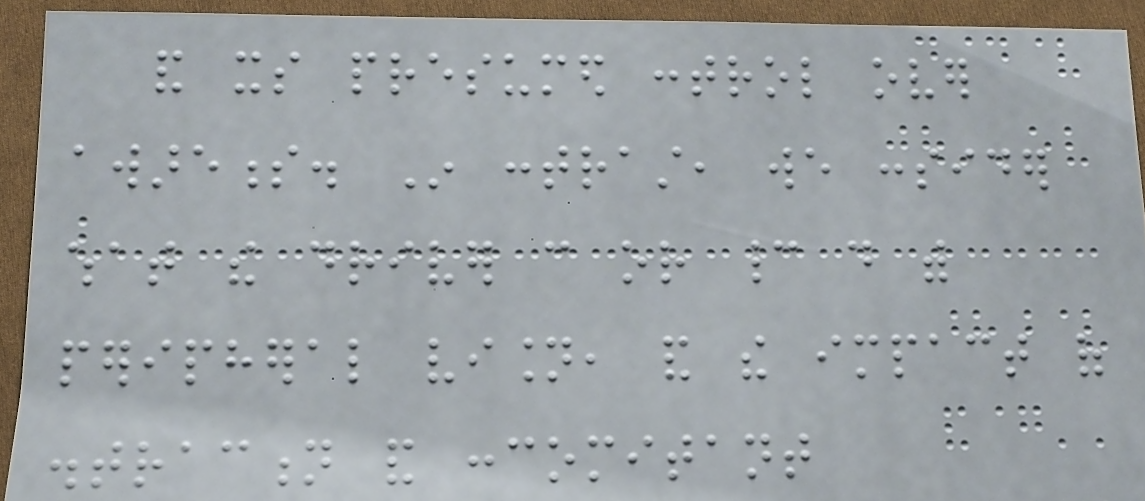and its presumed control over
awareness. In contrast, we consider
what the driver can or cannot do with
peripheral vision, and the impact of
distraction and concomitant
